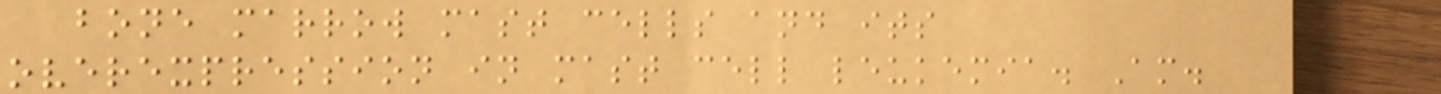bone marrow mast cells and its
overexpression in mast cell leukemia. Am.
